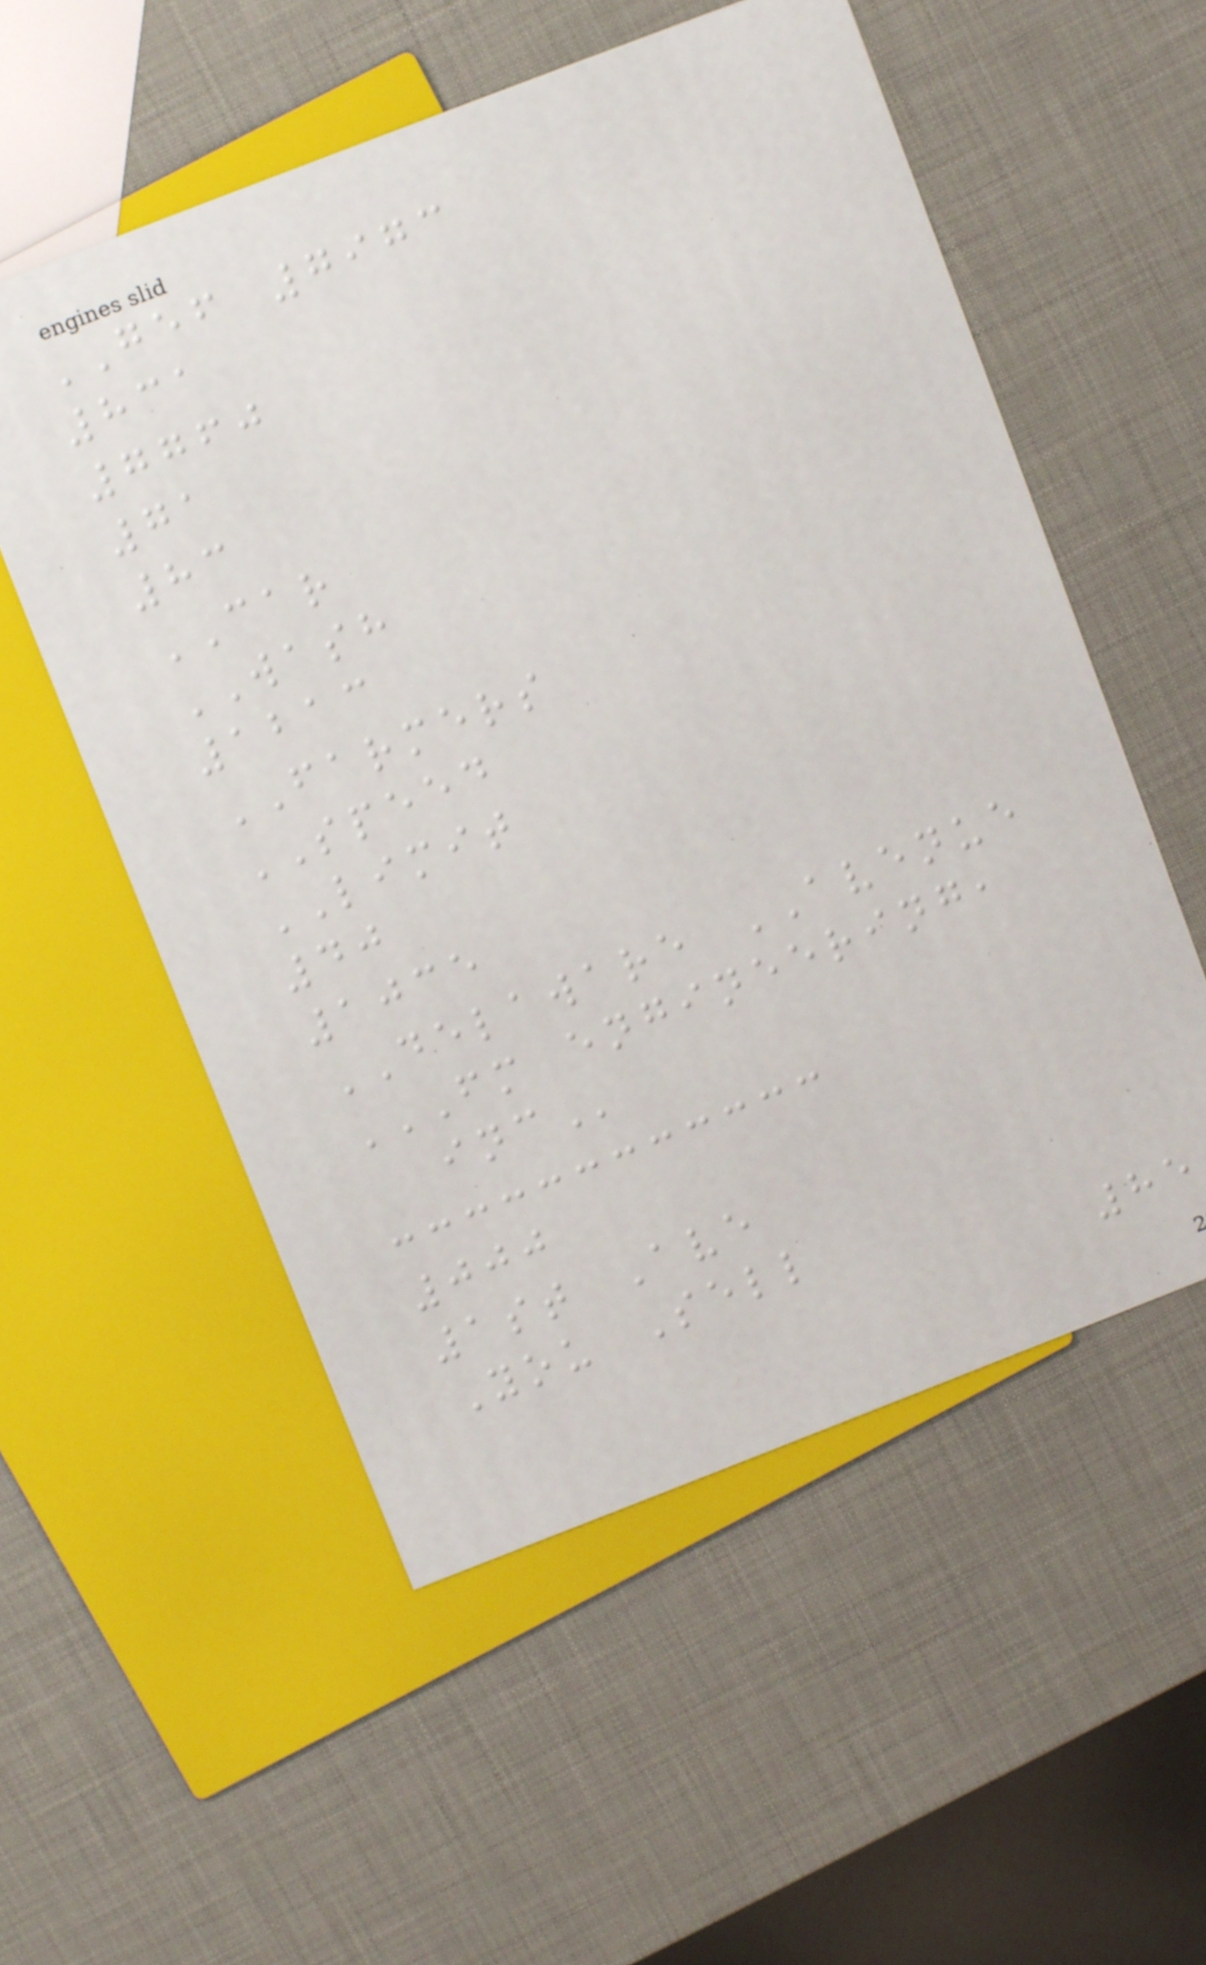GEF 7973
831
7760
71
83
CAR
WASH
1213
FARMERS
SPEED
LIMIT
40
1035
DELAWARE AVENUE
FM ENGINEERING,
INC
000
1st Ave
You Sell
85
